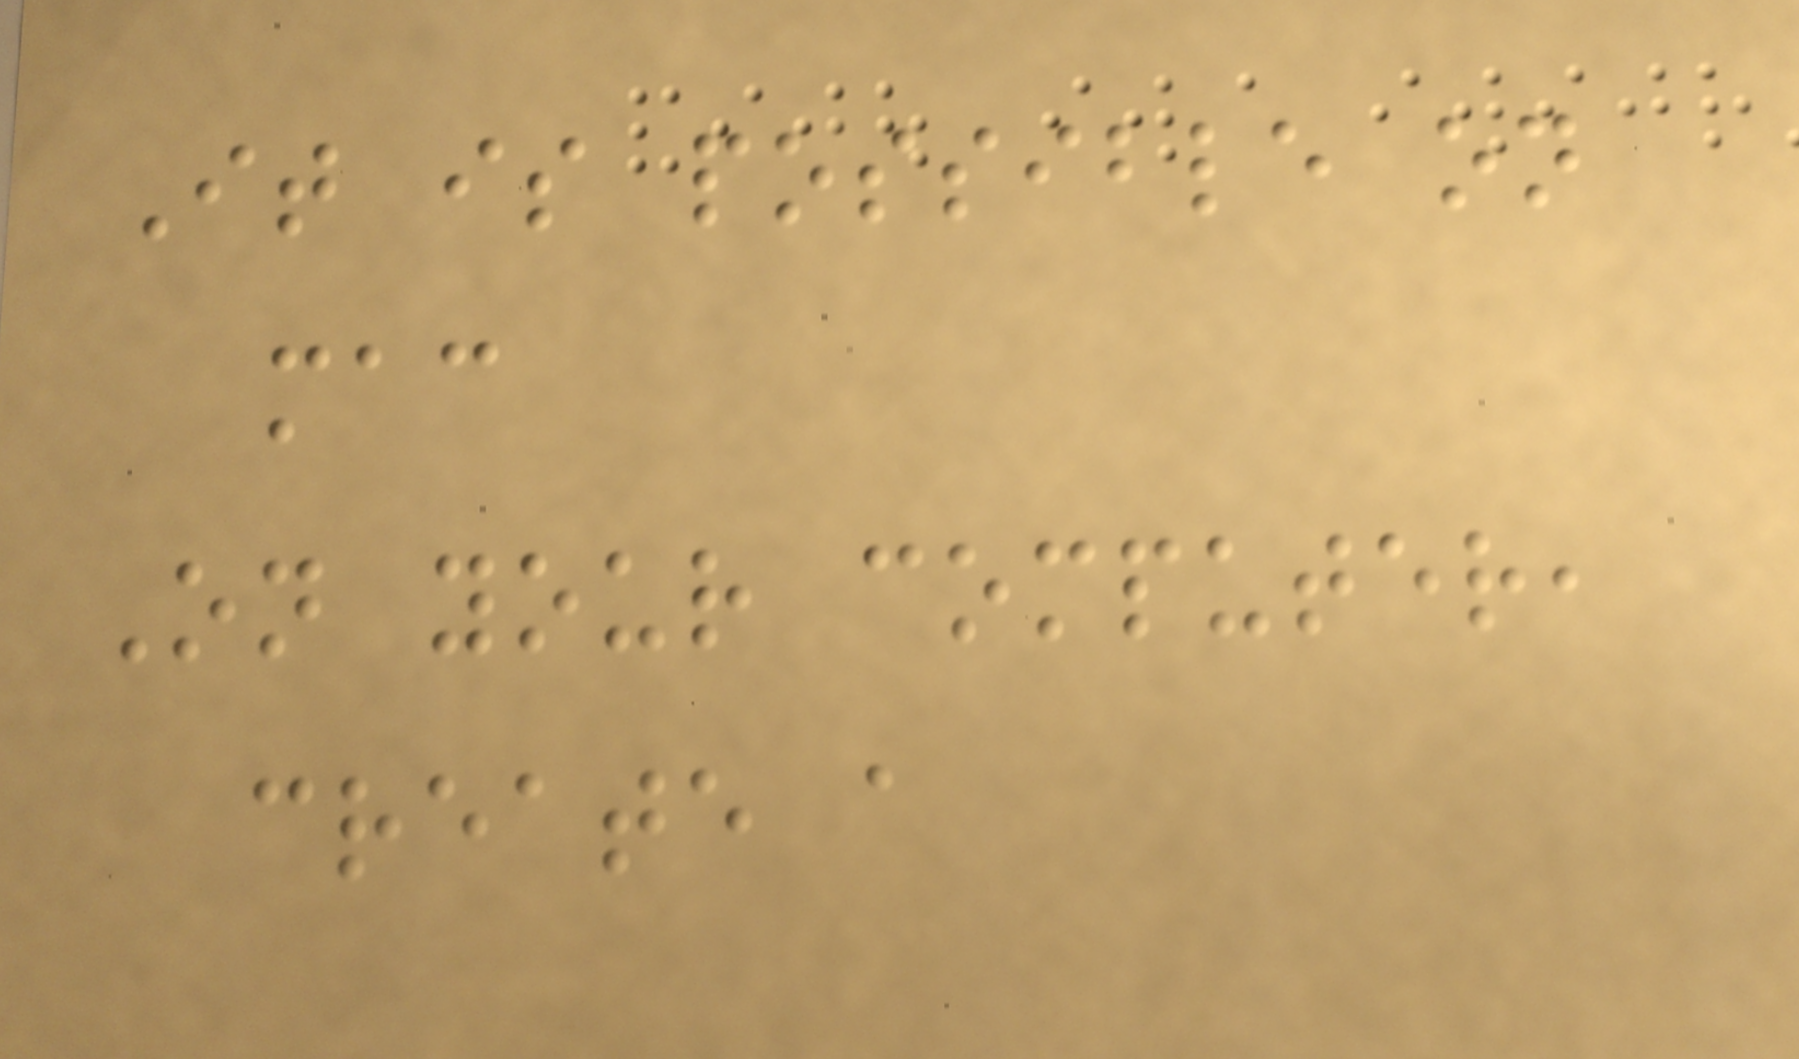It is possible on
mac
On your computer,
create a
